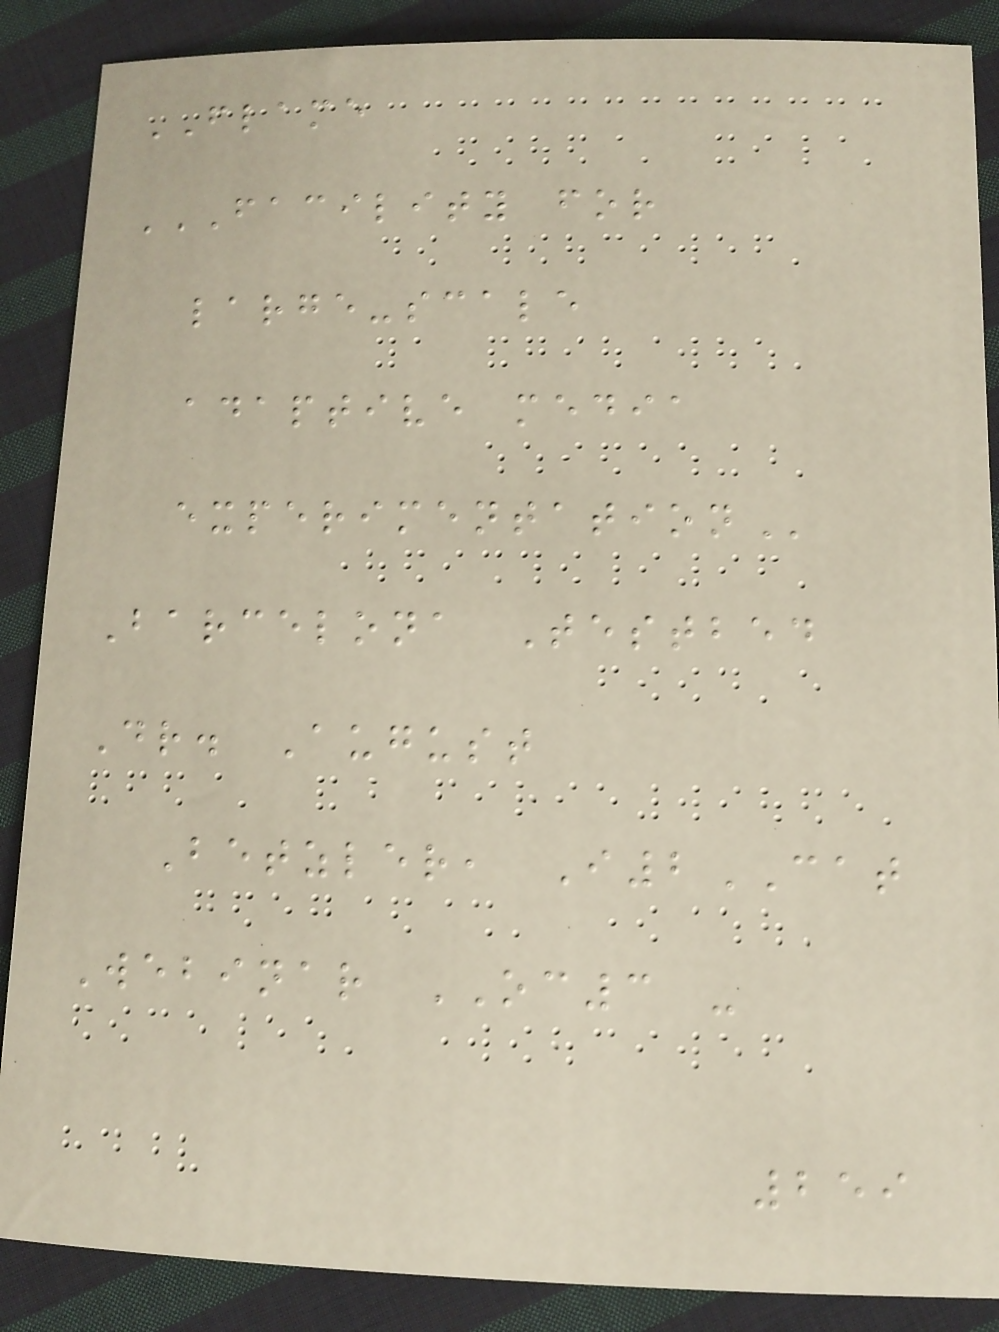FLAME
FACILITY FOR
LARGE-SCALE
ADAPTIVE MEDIA
EXPERIMENTATION
Barcelona Testbed
Dr. August
Betzler, I2CAT
Webinar OC3 -
259
